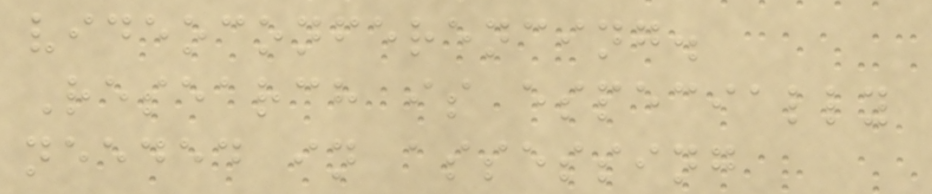videoconferencing.
Research is especially
needed in assessing
